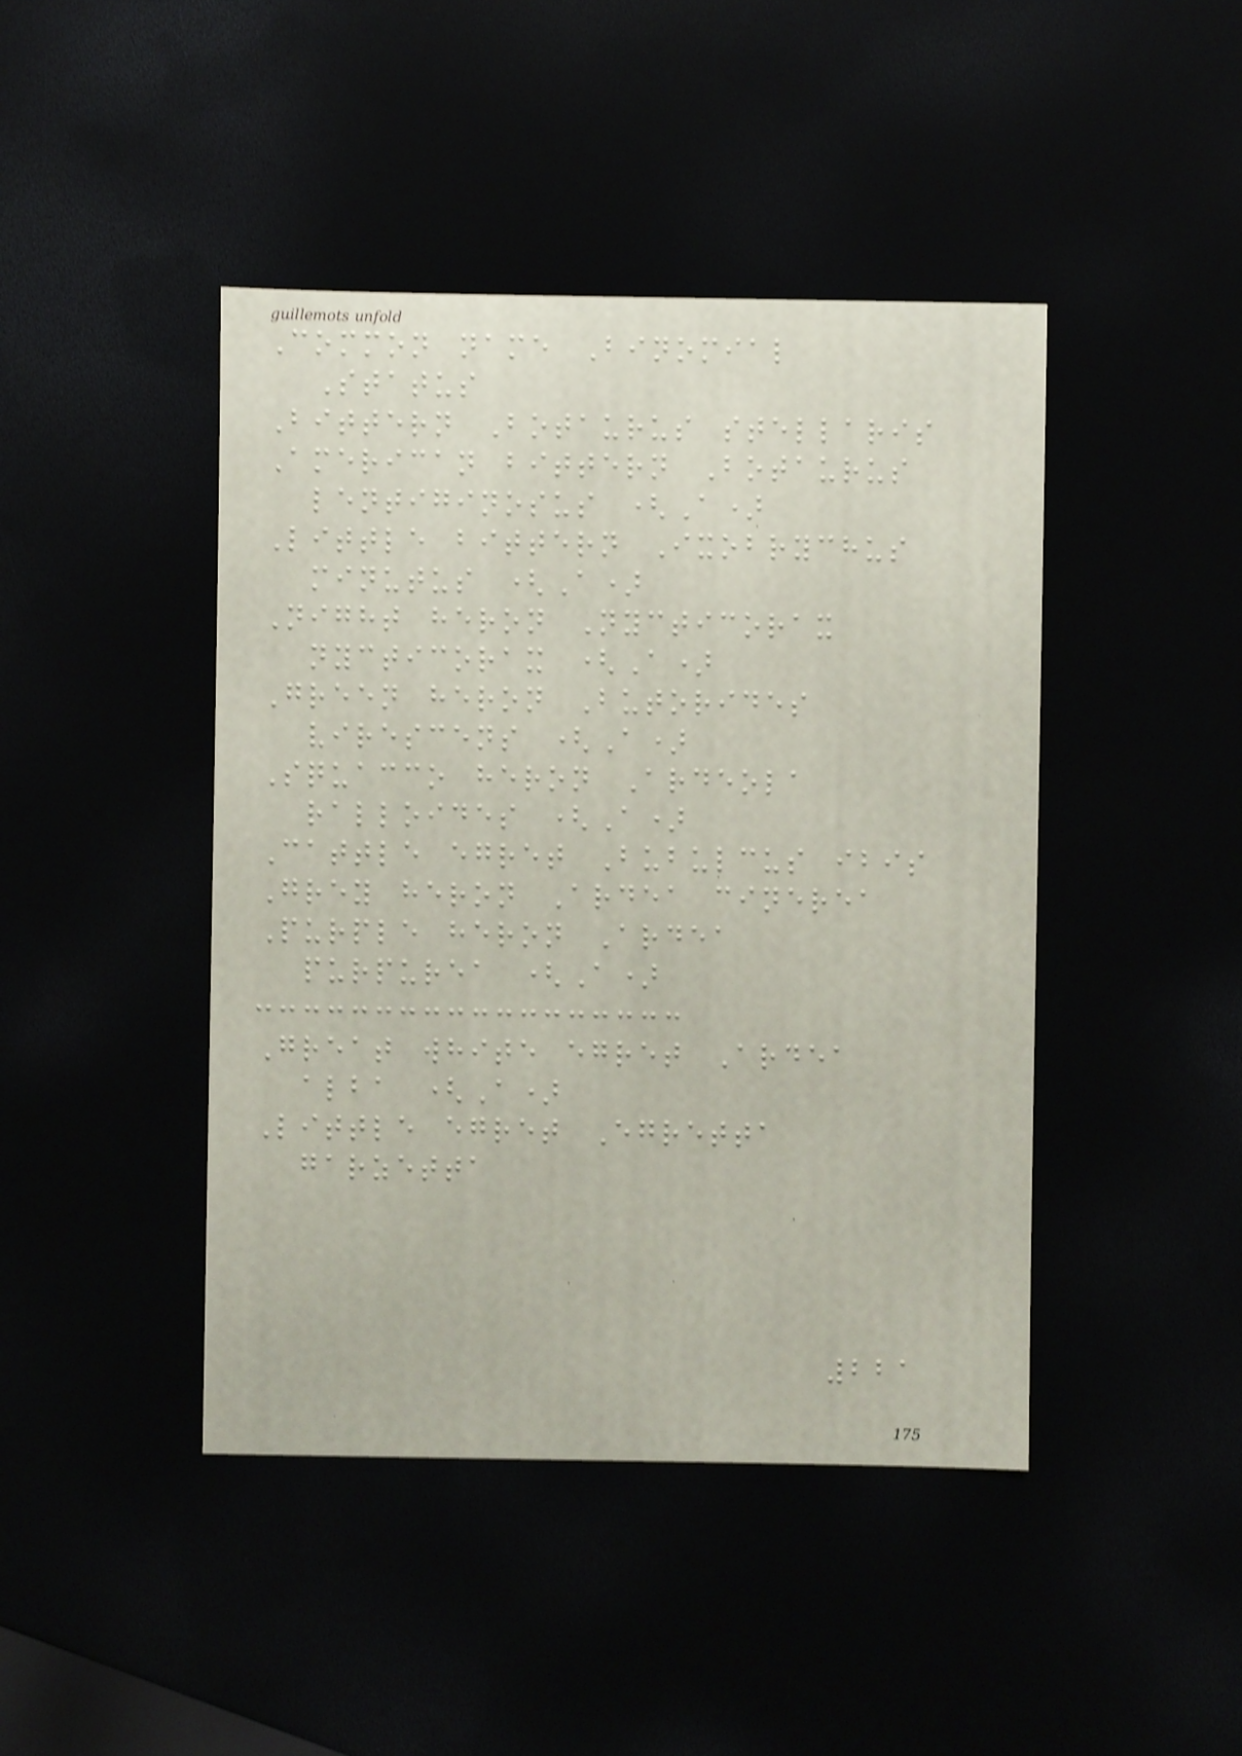Common name Binomial
Status
Bittern Botaurus stellaris
American bittern Botaurus
lentiginosus (A)
Little bittern Ixobrychus
minutus (A)
Night heron Nycticorax
nycticorax (A)
Green heron Butorides
virescens (A)
Squacco heron Ardeola
ralloides (A)
Cattle egret Bubulcus ibis
Grey heron Ardea cinerea
Purple heron Ardea
purpurea (A)
Great white egret Ardea
alba (A)
Little egret Egretta
garzetta
221
